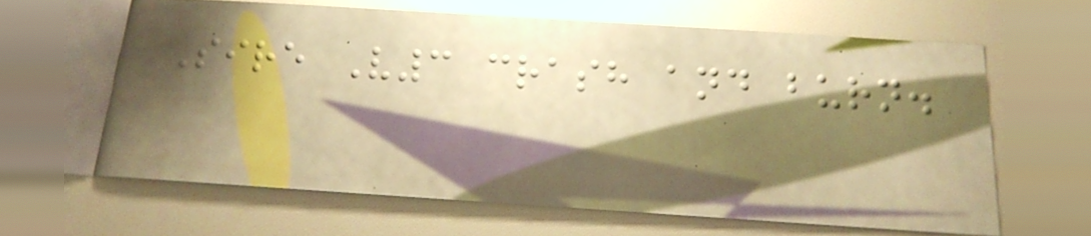Sire V3 crash and burn.
